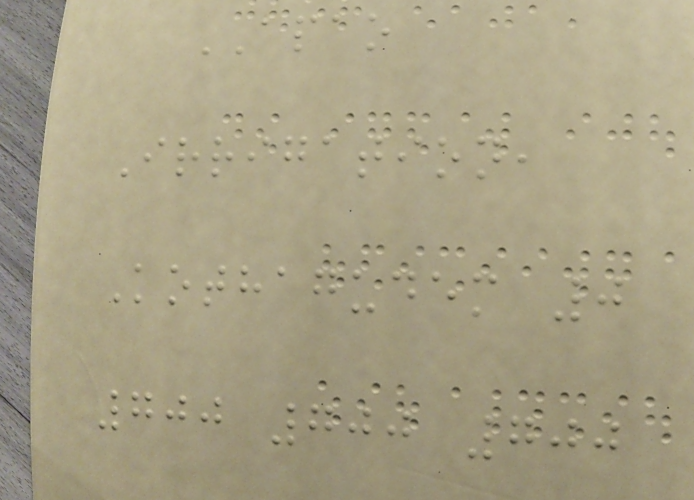APAO
Irrigation,
Kothagudem 0
700 700 700
